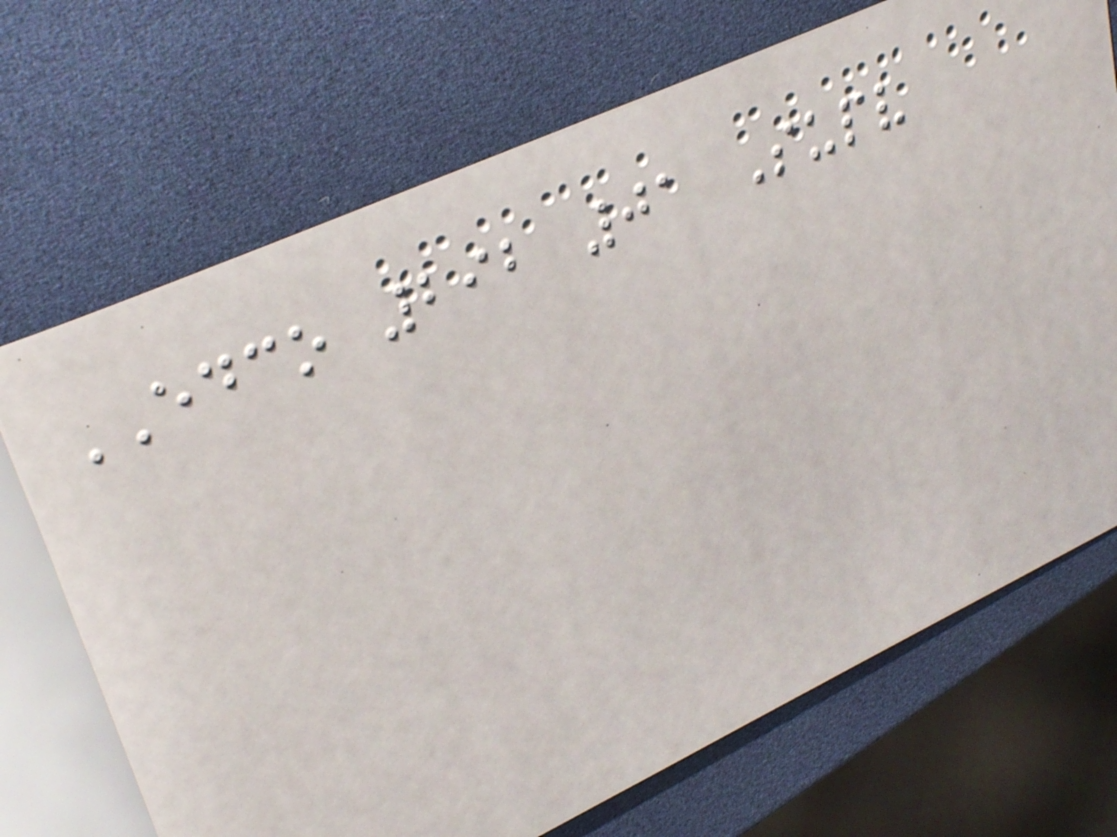EDCO 292 01 Supv
